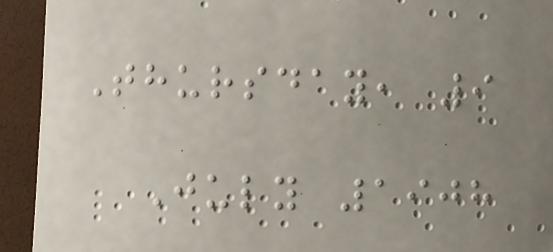Thursday, 9
July 1908
